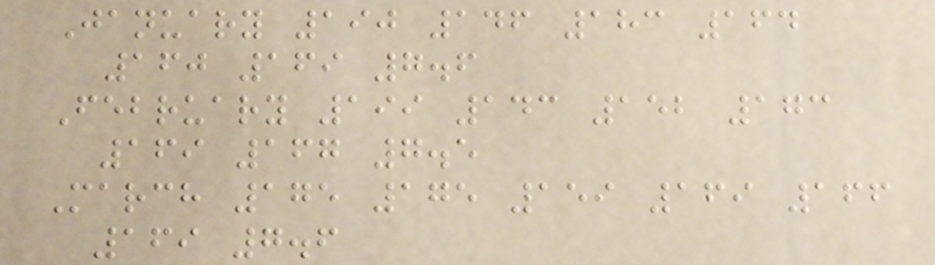January 190 146 183 164
160 169 7.6
February 199 143 152 173
169 167 7.5
March 175 175 159 169 166
169 7.6
